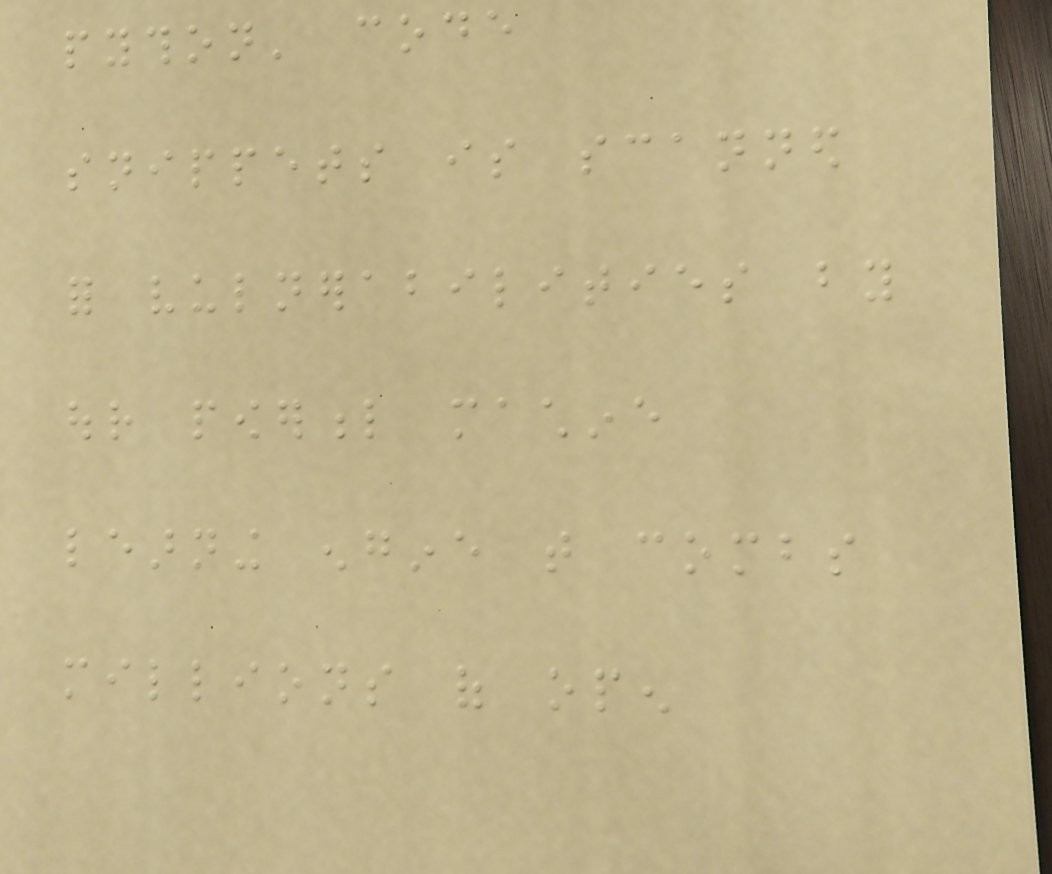python' code
snippets is scanned
for vulnerabilities by
our powerful machine
learning engine that combs
millions of open
